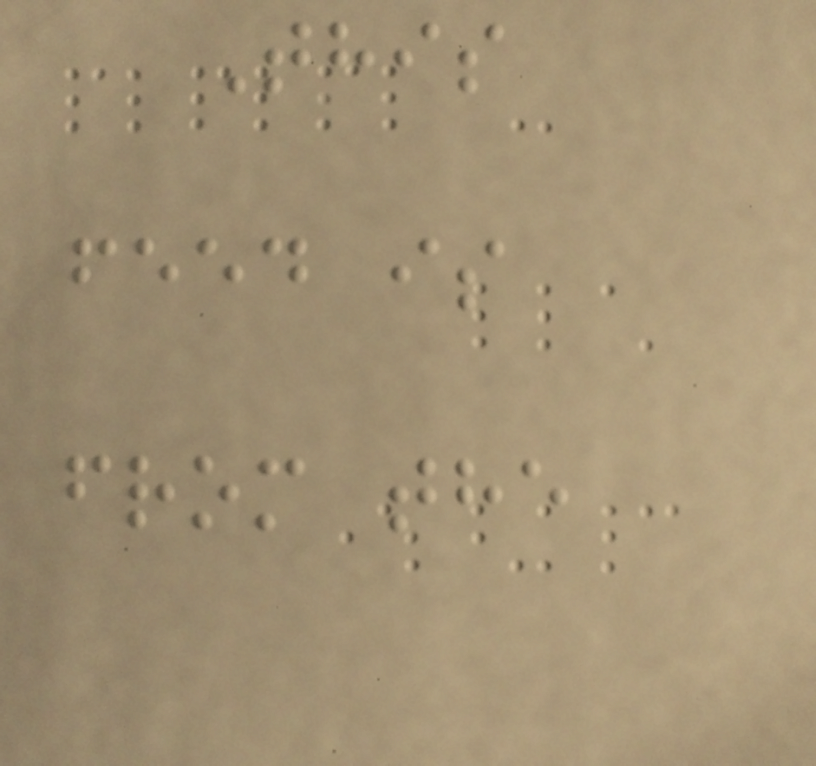This
feed is
from the
